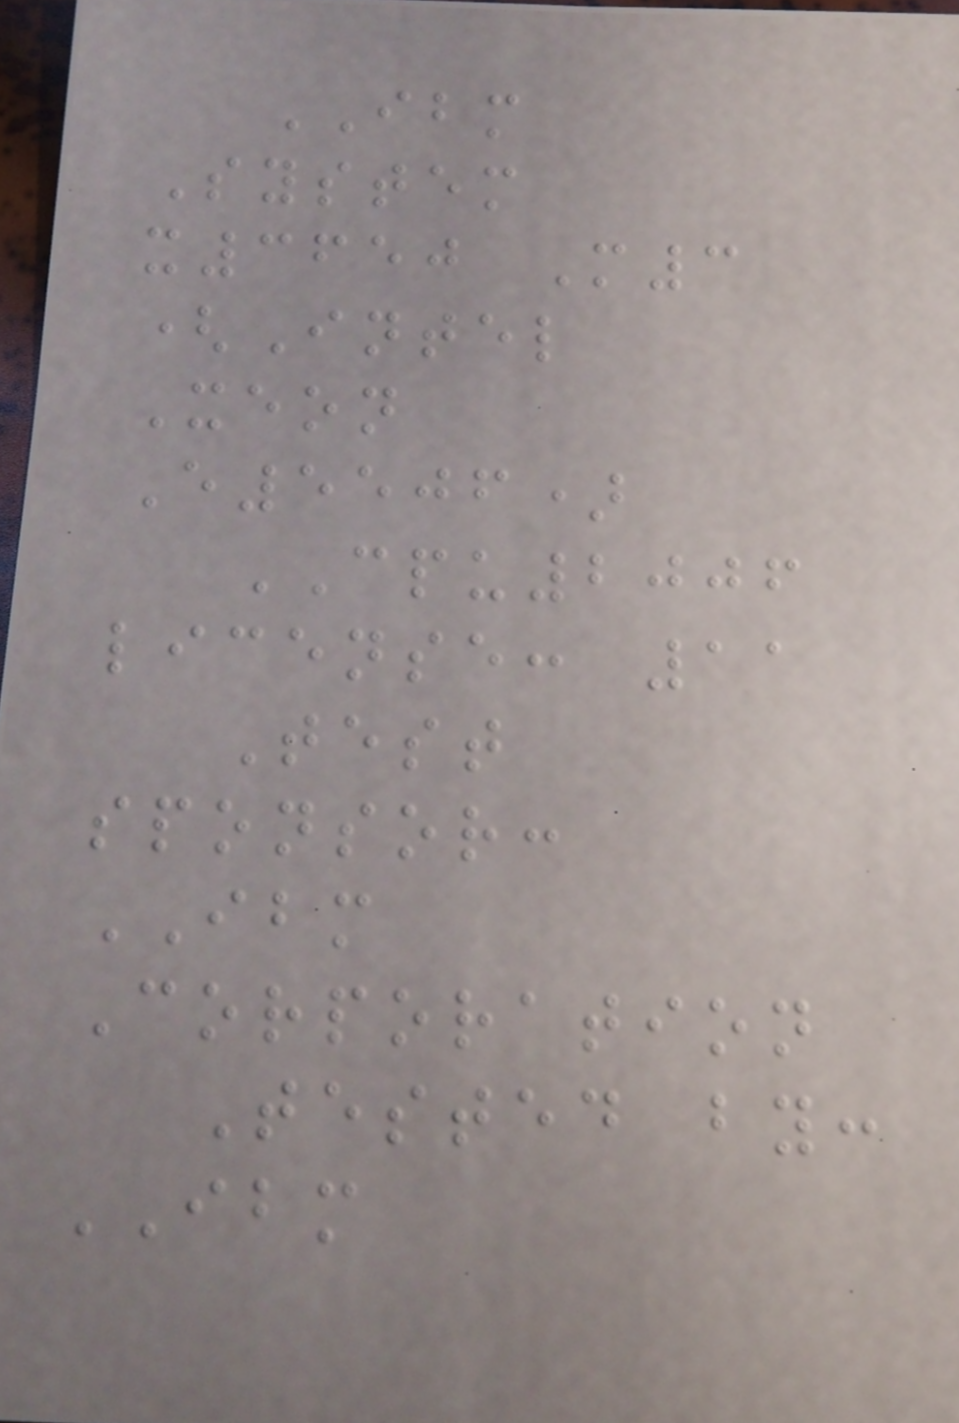IBM
System
x3650 M3
(Intel
Xeon
E5506)
CPU2006
license: 11
Test
sponsor:
IBM
Corporation
Tested by:
IBM
